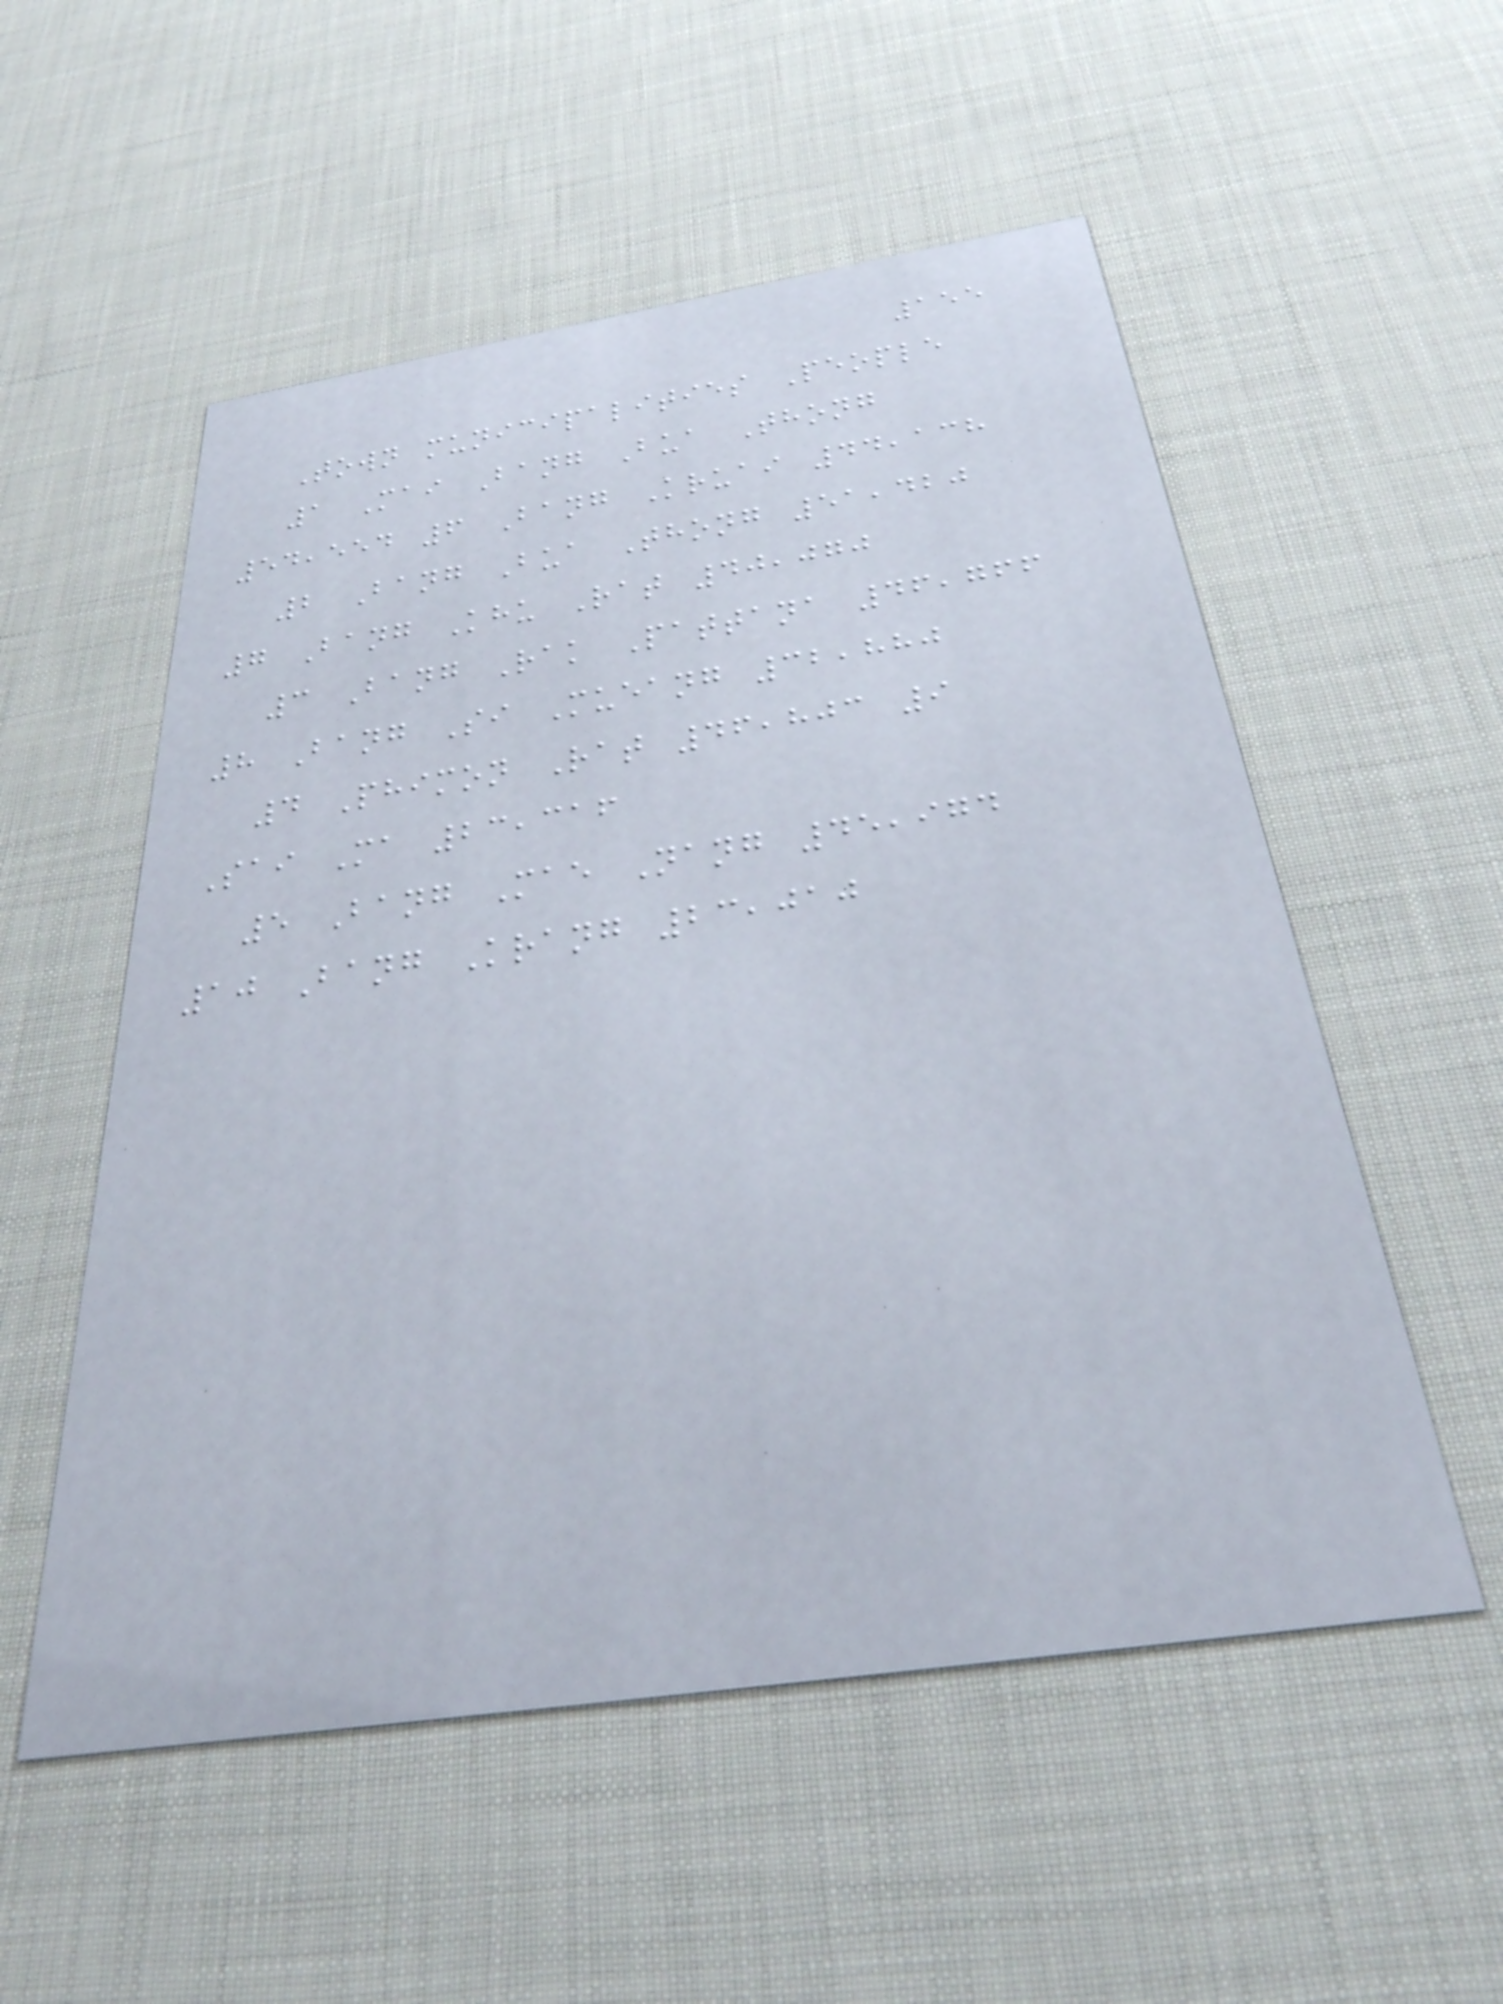155
Town municipalities People
1 Mai Bang Bua Thong
54,554 6 Bang Kruai 44,138
2 Bang Bua Thong 51,420
7 Bang Khu Rat 40,070
3 Bang Rak Pattana 46,766
8 Bang Si Mueang 32,880
4 Phimon Rat 46,803 9
Sai Ma 23,316
5 Bang Mae Nang 45,974
10 Bang Krang 23,010
